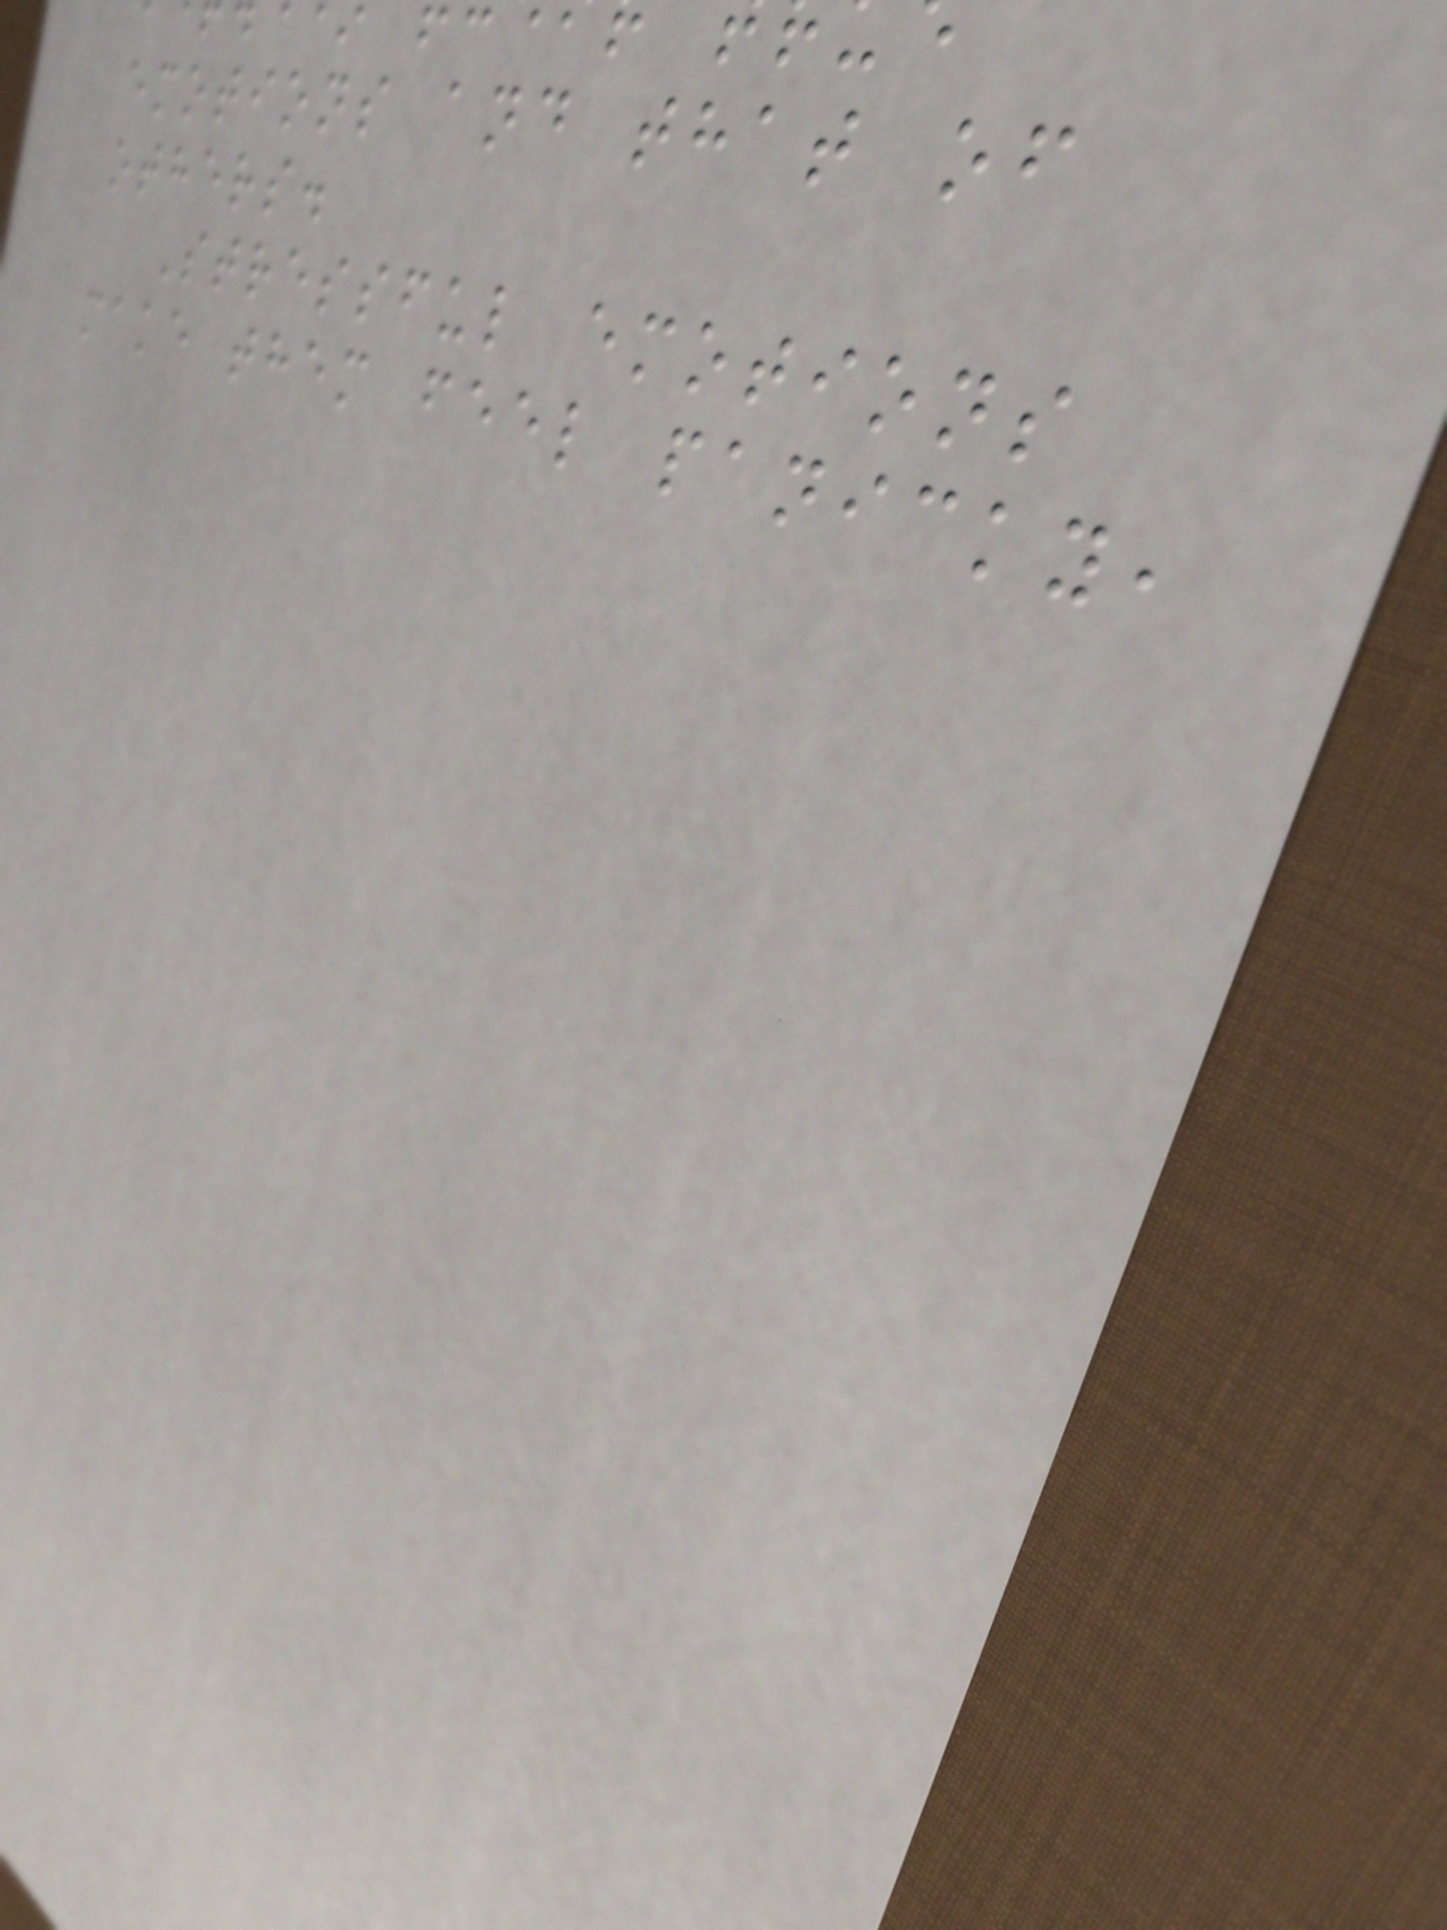emotions and that of
others.
Stressful emotions
make them feel panicky,
